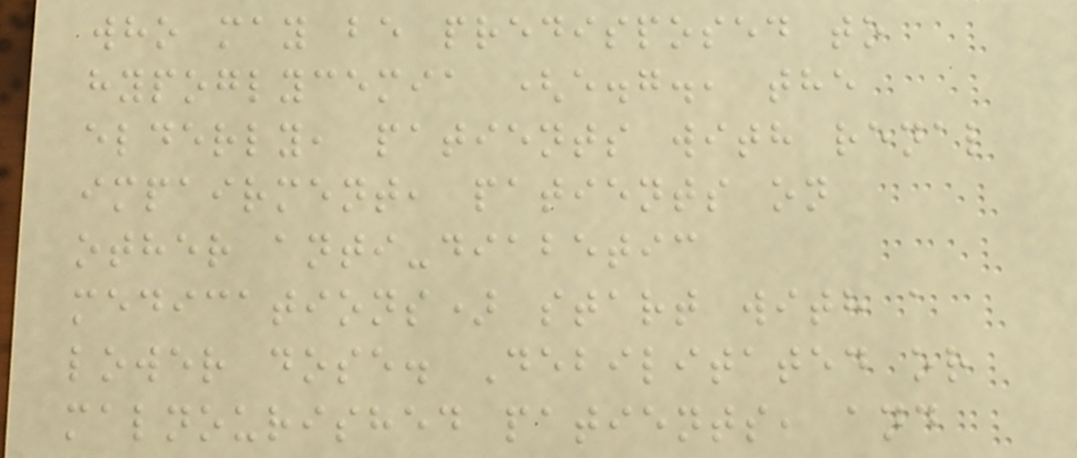who may be predisposed to
hypoglycemia (e.g., the
elderly, patients with renal
impairment, patients on
other anti-diabetic
medications) start with a
lower dose. Debilitated or
malnourished patients, and
